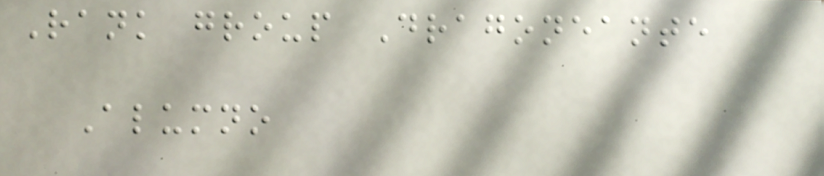Rank group Dragoneante
Alumno
